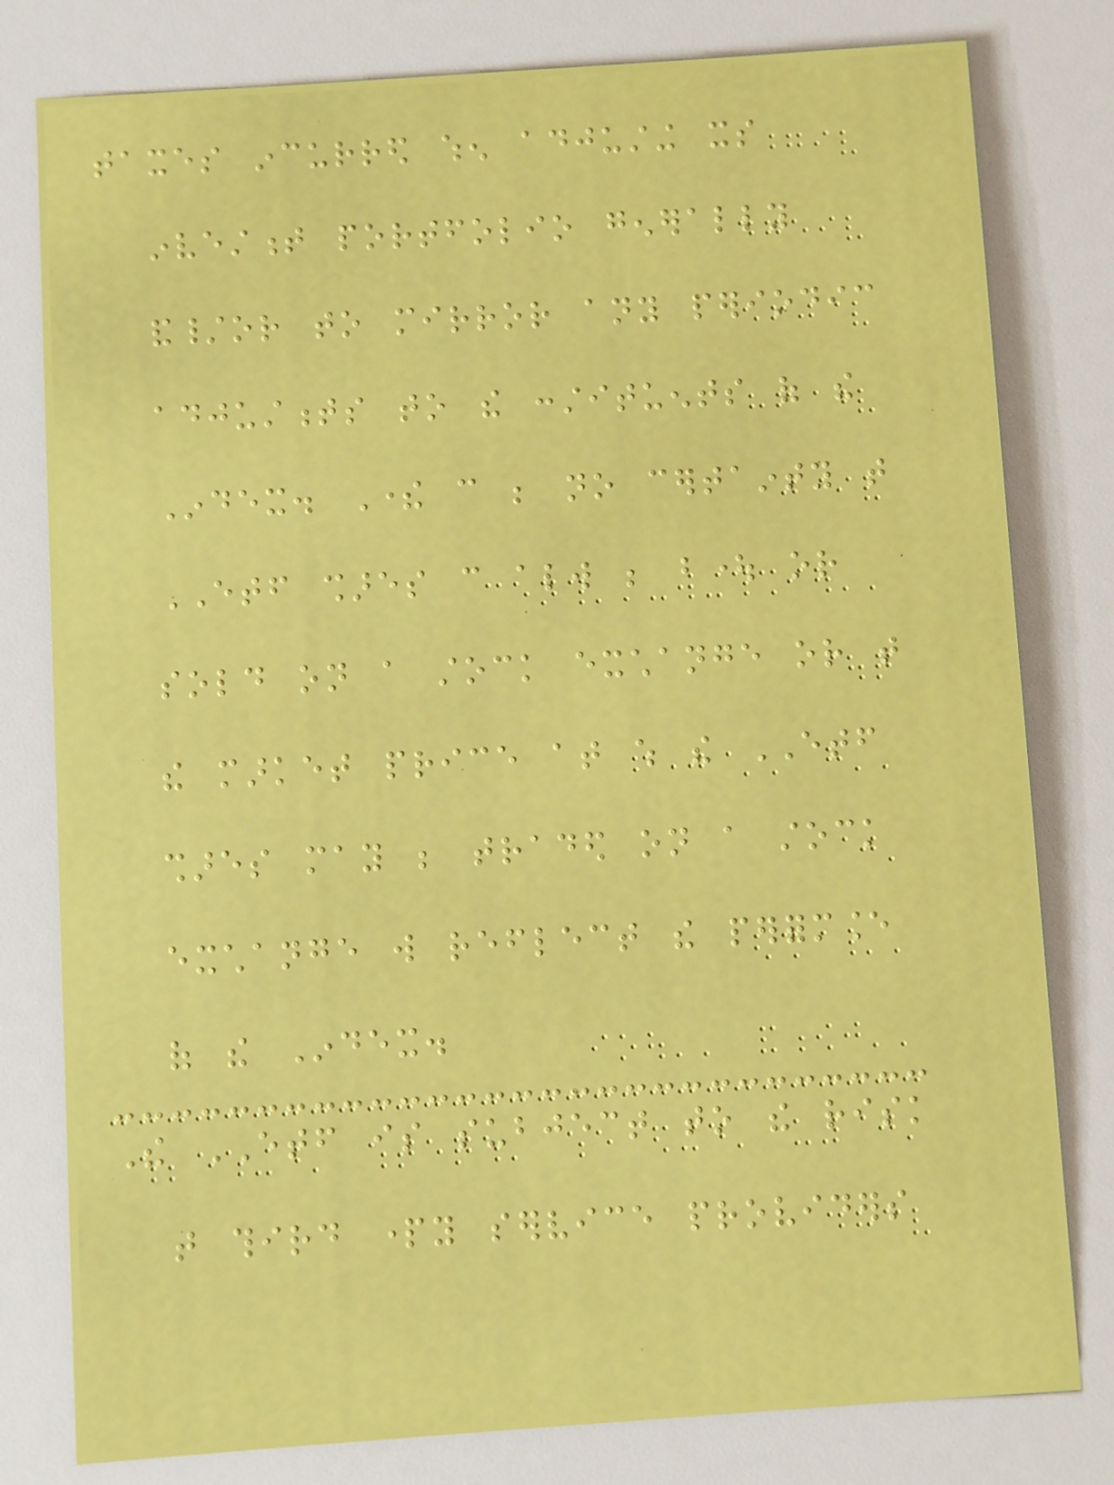taxes incurred when adjusting its
investment portfolio generally
and/or to mirror any periodic
adjustments to the constituents of the
Index. There can be no certainty that
ETF shares can always be bought or
sold on a stock exchange or that
the market price at which the ETF
shares may be traded on a stock
exchange will reflect the performance
of the Index.
The ETF is subject to the risk
that third party service providers
